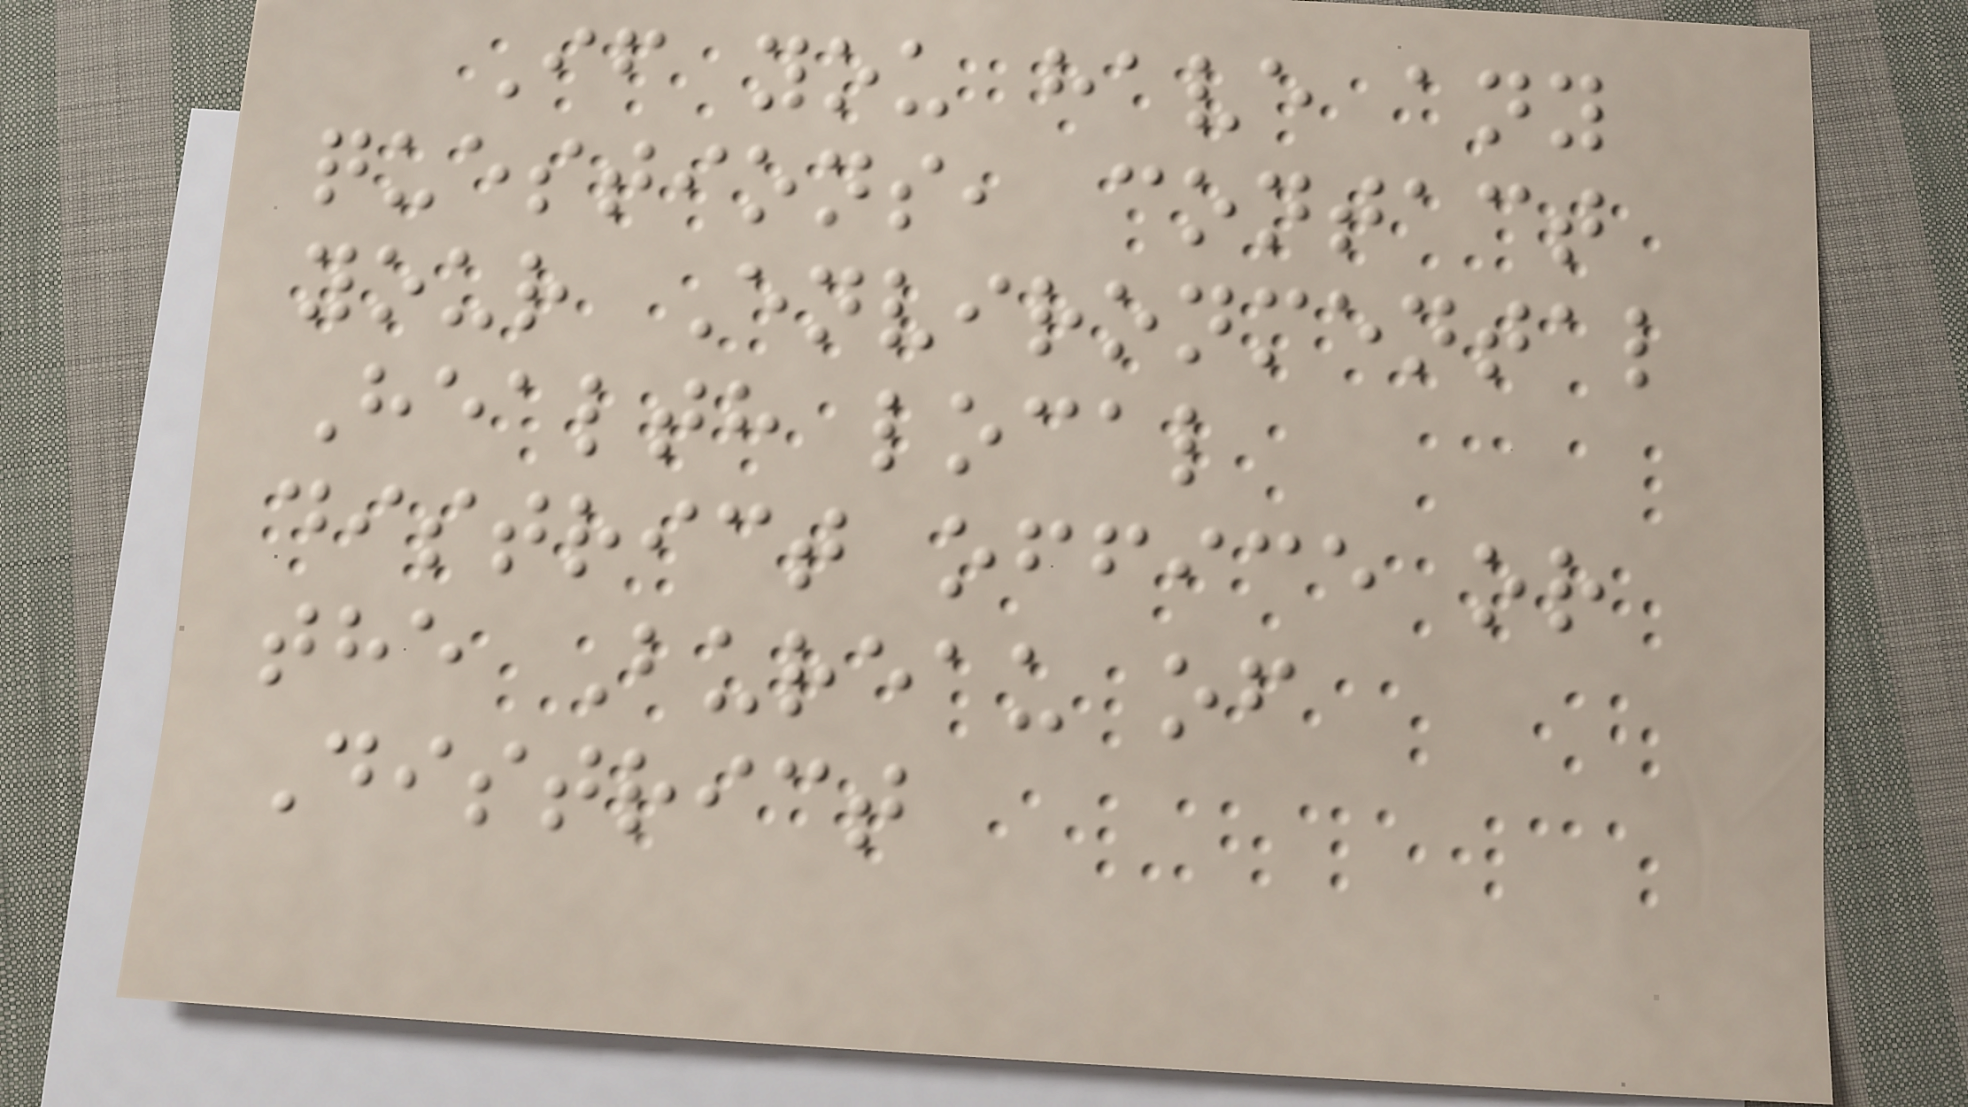If you have any
questions, contact
your Environmental
Health local
district office or
the Bureau of
District
